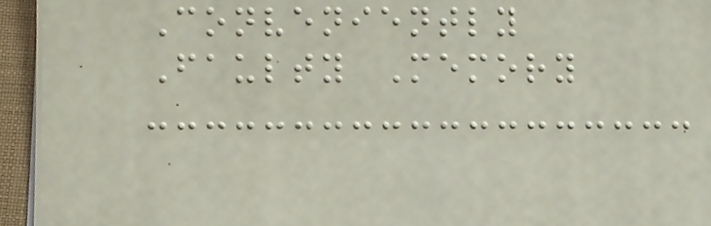Conveniently
Faulty Memory
